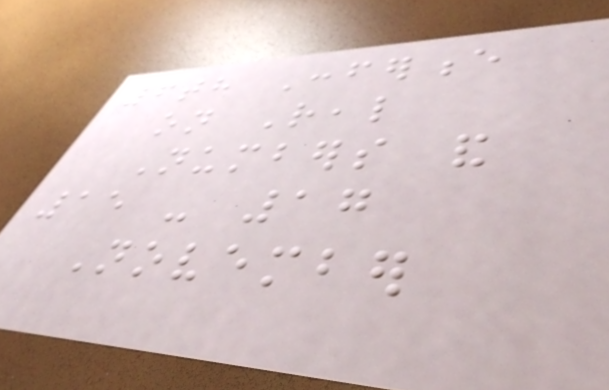6th Conference
on Real
Numbers and
15 - 17
November
